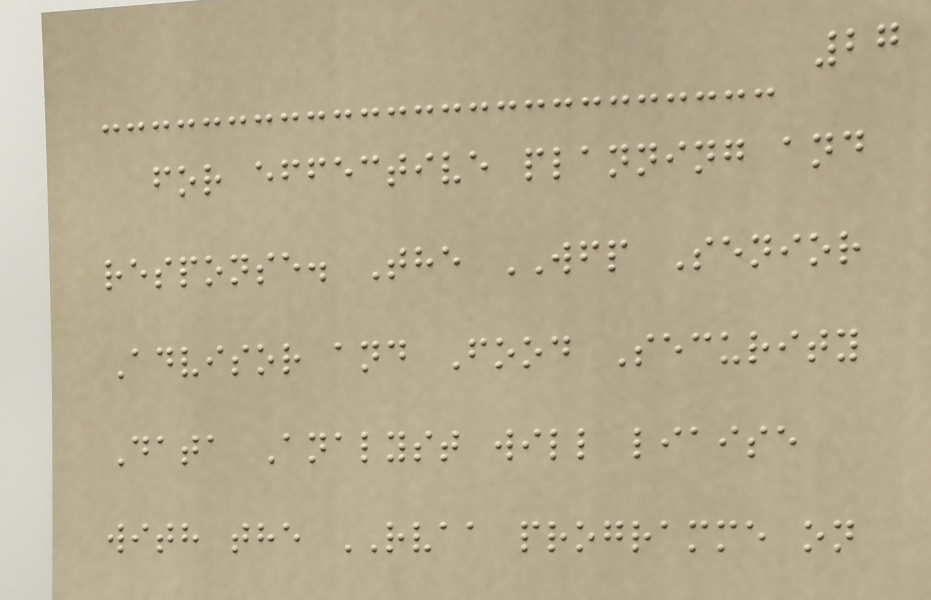27
for effective planning and
response. The WFP Senior
Advisor and Food Security
Data Analyst will liaise
with the RVAA programme on
